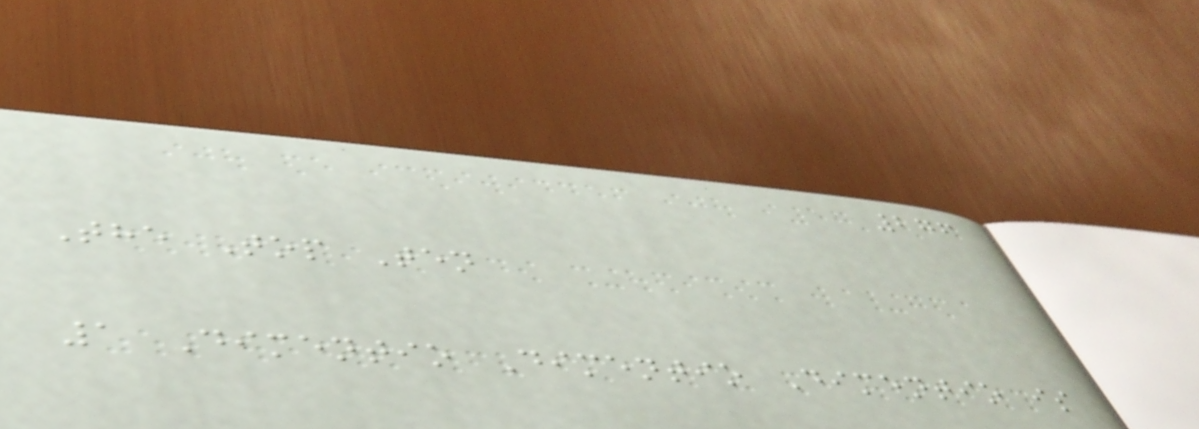276
The Top Ten
1 Dimentio Dimentio Dimentio is
